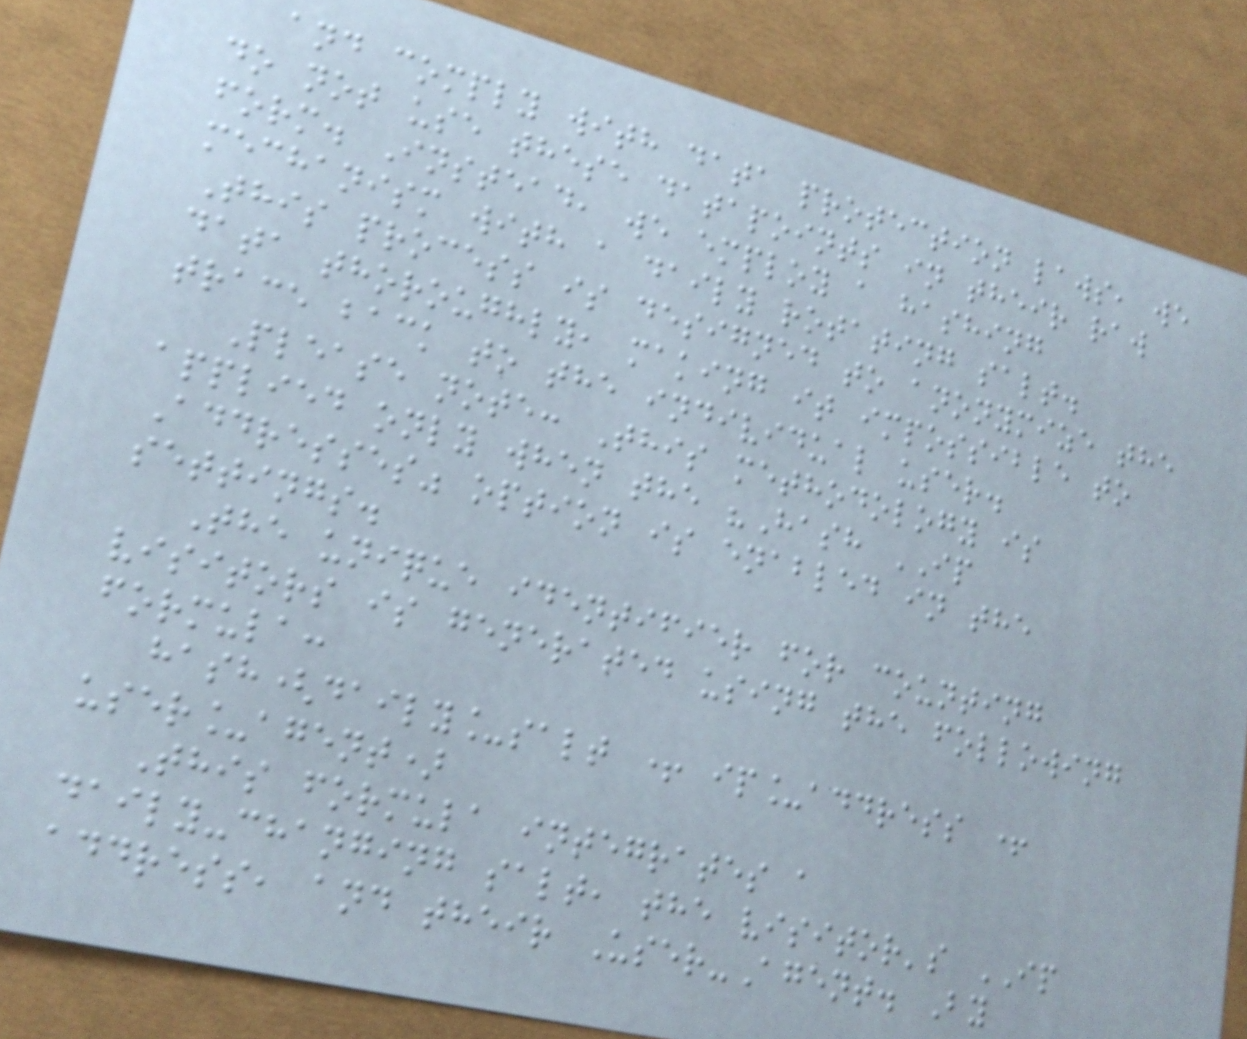and comply with data protection laws, we
do not use these datapoints in their raw
form. Instead, we employ a hashing
mechanism with a daily rotating salt.
This process is designed to anonymize the
data thoroughly, making it impossible to
trace back to the individual user.
Please note: This methodology is
applied only when the "Hash IP
Addresses" option is enabled in the
settings.
The unique identifier for counting
visitors is generated using the following
formula:
hash(daily_salt + ip_address +
user_agent)
This formula integrates a
daily-changing salt, the visitor's IP
address, and their User-Agent. By
